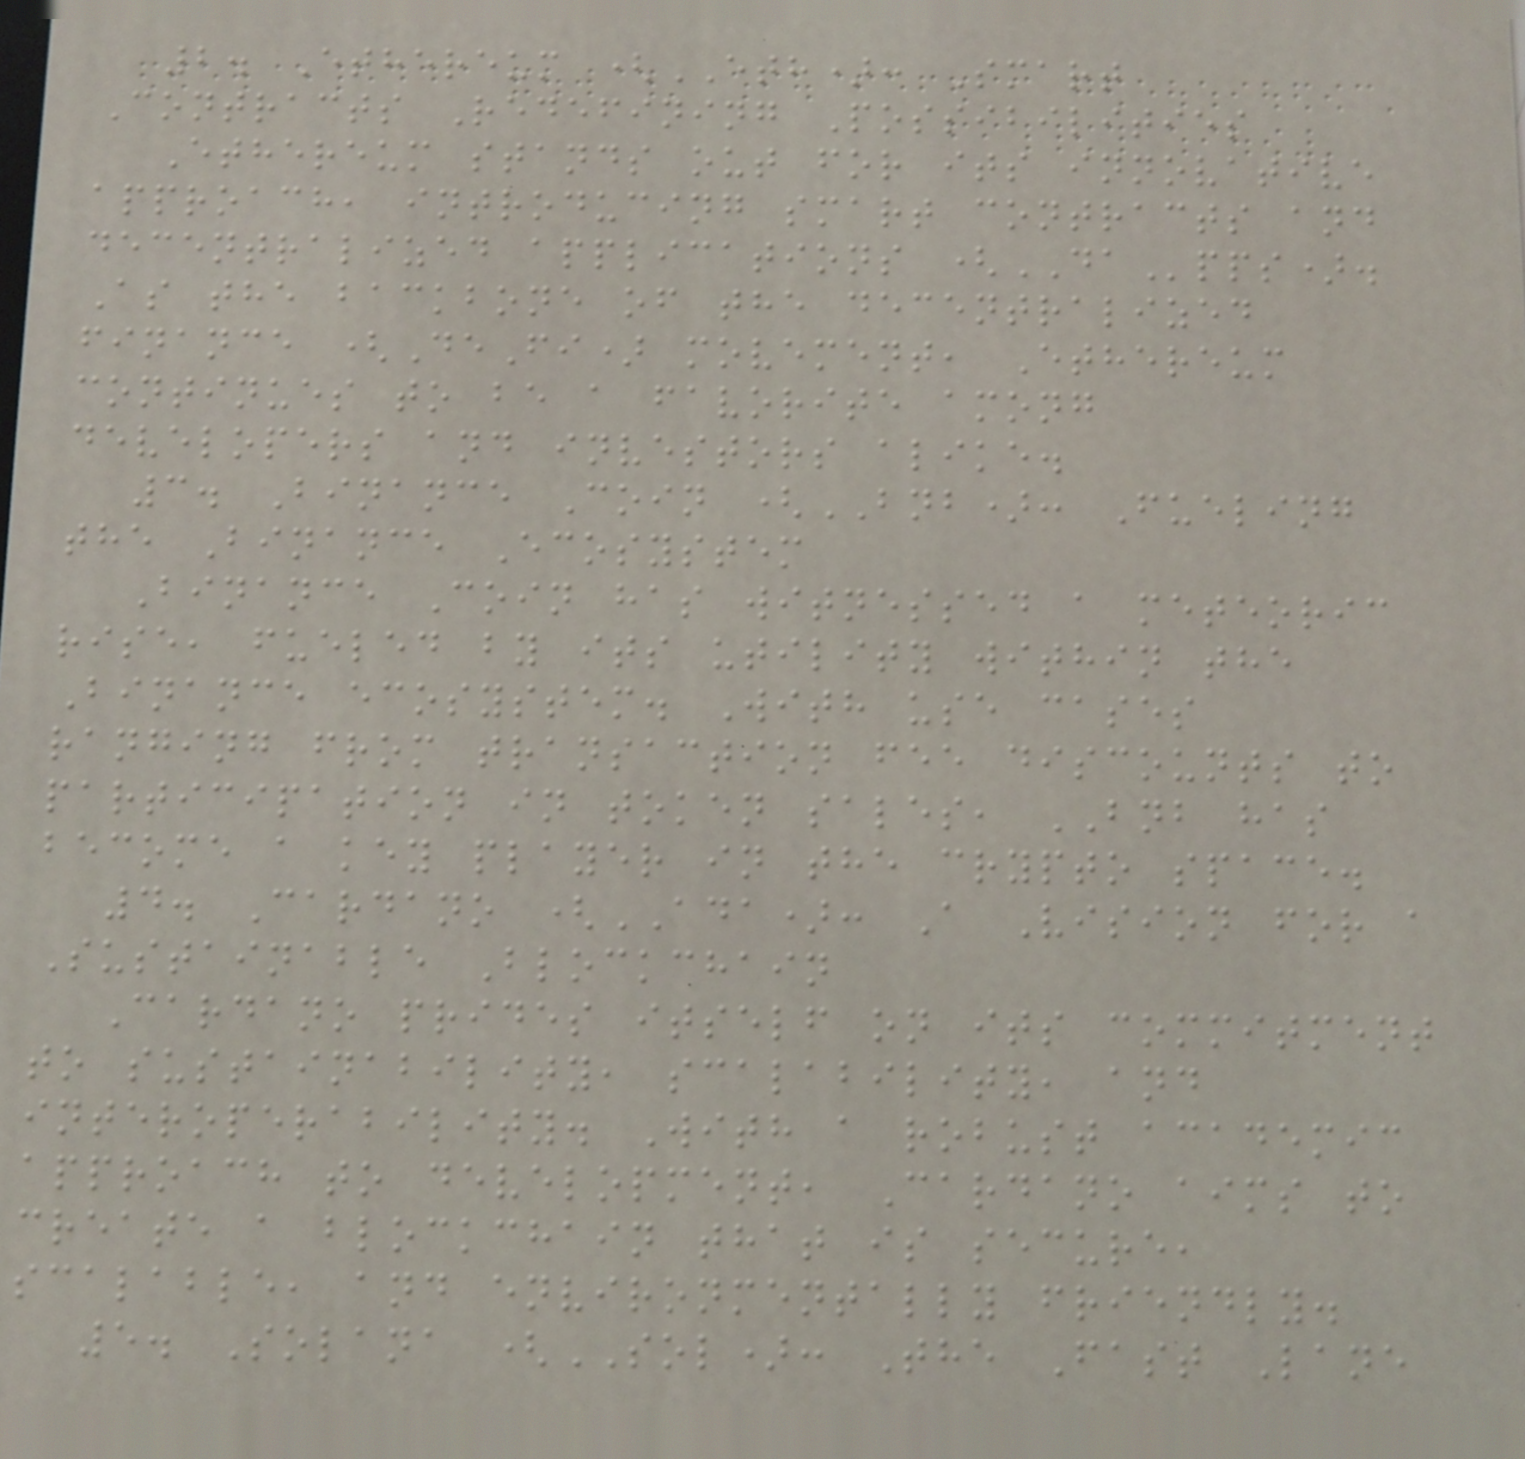2. Ethereum (ETH): Smart
Contracts Redefining Possibilities
Ethereum stands out for its innovative
approach, introducing smart contracts and
decentralized applications (DApps).
As the backbone of the decentralized
finance (DeFi) movement, Ethereum
continues to be a favorite among
developers and investors alike.
3. Binance Coin (BNB): Fueling
the Binance Ecosystem
Binance Coin has witnessed a meteoric
rise, fueled by its utility within the
Binance ecosystem. With use cases
ranging from transaction fee discounts to
participation in token sales, BNB has
become a key player in the crypto space.
4. Cardano (ADA): A Vision for a
Sustainable Blockchain
Cardano prides itself on its commitment
to sustainability, scalability, and
interoperability. With a robust academic
approach to development, Cardano aims to
create a blockchain that is secure,
scalable, and environmentally friendly.
5. Solana (SOL): The Fast Lane
